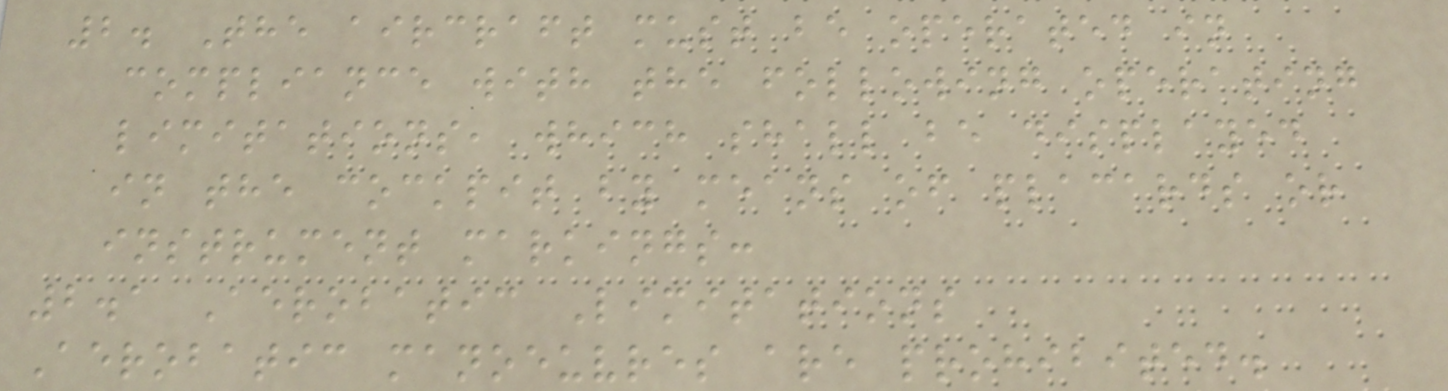2. The aircraft must be operated in
compliance with the following operating
limitations, which shall be displayed
in the cockpit by means of placards or
instrument markings:
2.1 Aerobatic Limitations
Aerobatic manoeuvres are prohibited.
